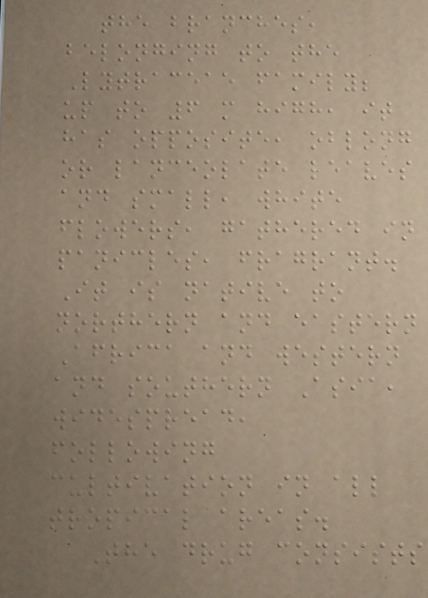the branches,
belonging to the
Lytraceae family;
up to 6 m high, it
has opposite, oblong
or lanceolate leaves
and small, white
flowers, gathered in
panicles, fragrant.
It is native to
northern and eastern
Africa and western
and southern Asia,
widespread,
following
cultivation in all
tropical areas.
The drug consists
